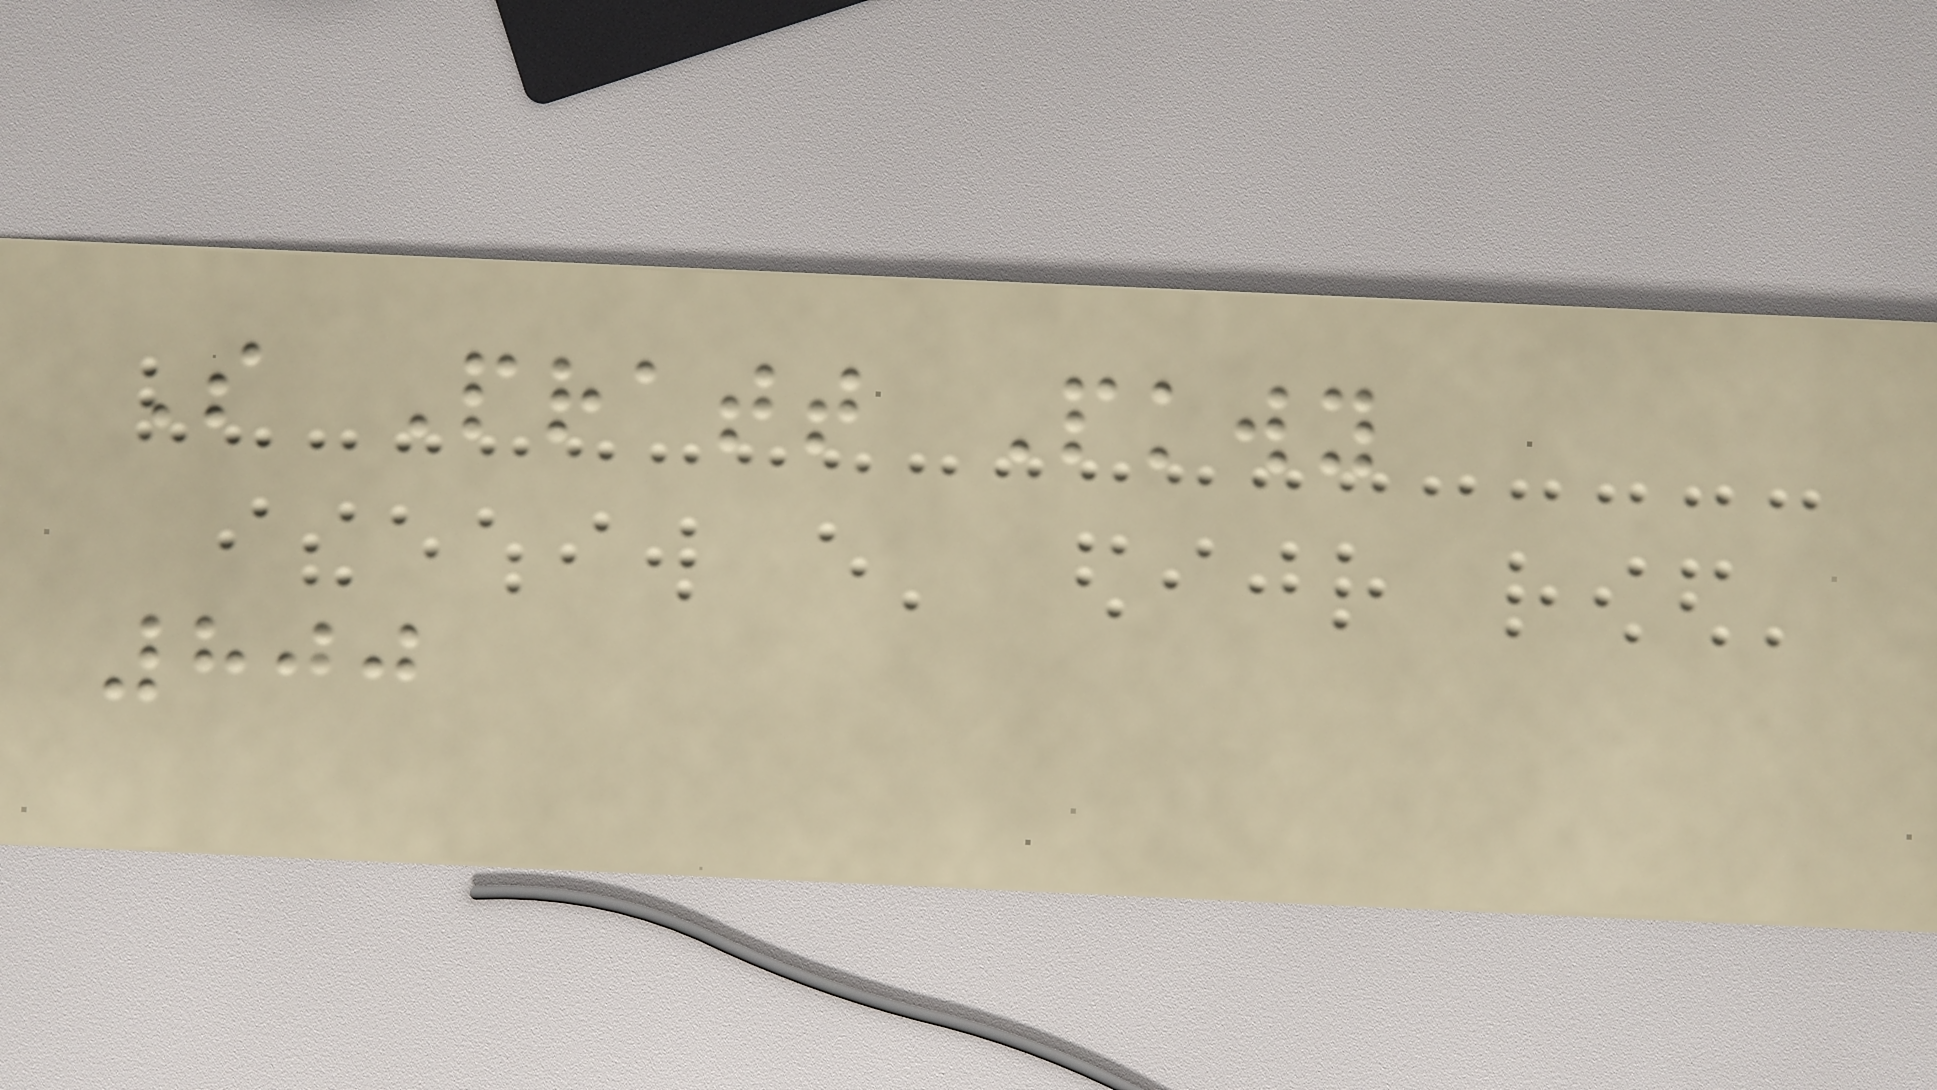S Pratt Pkwy
800
